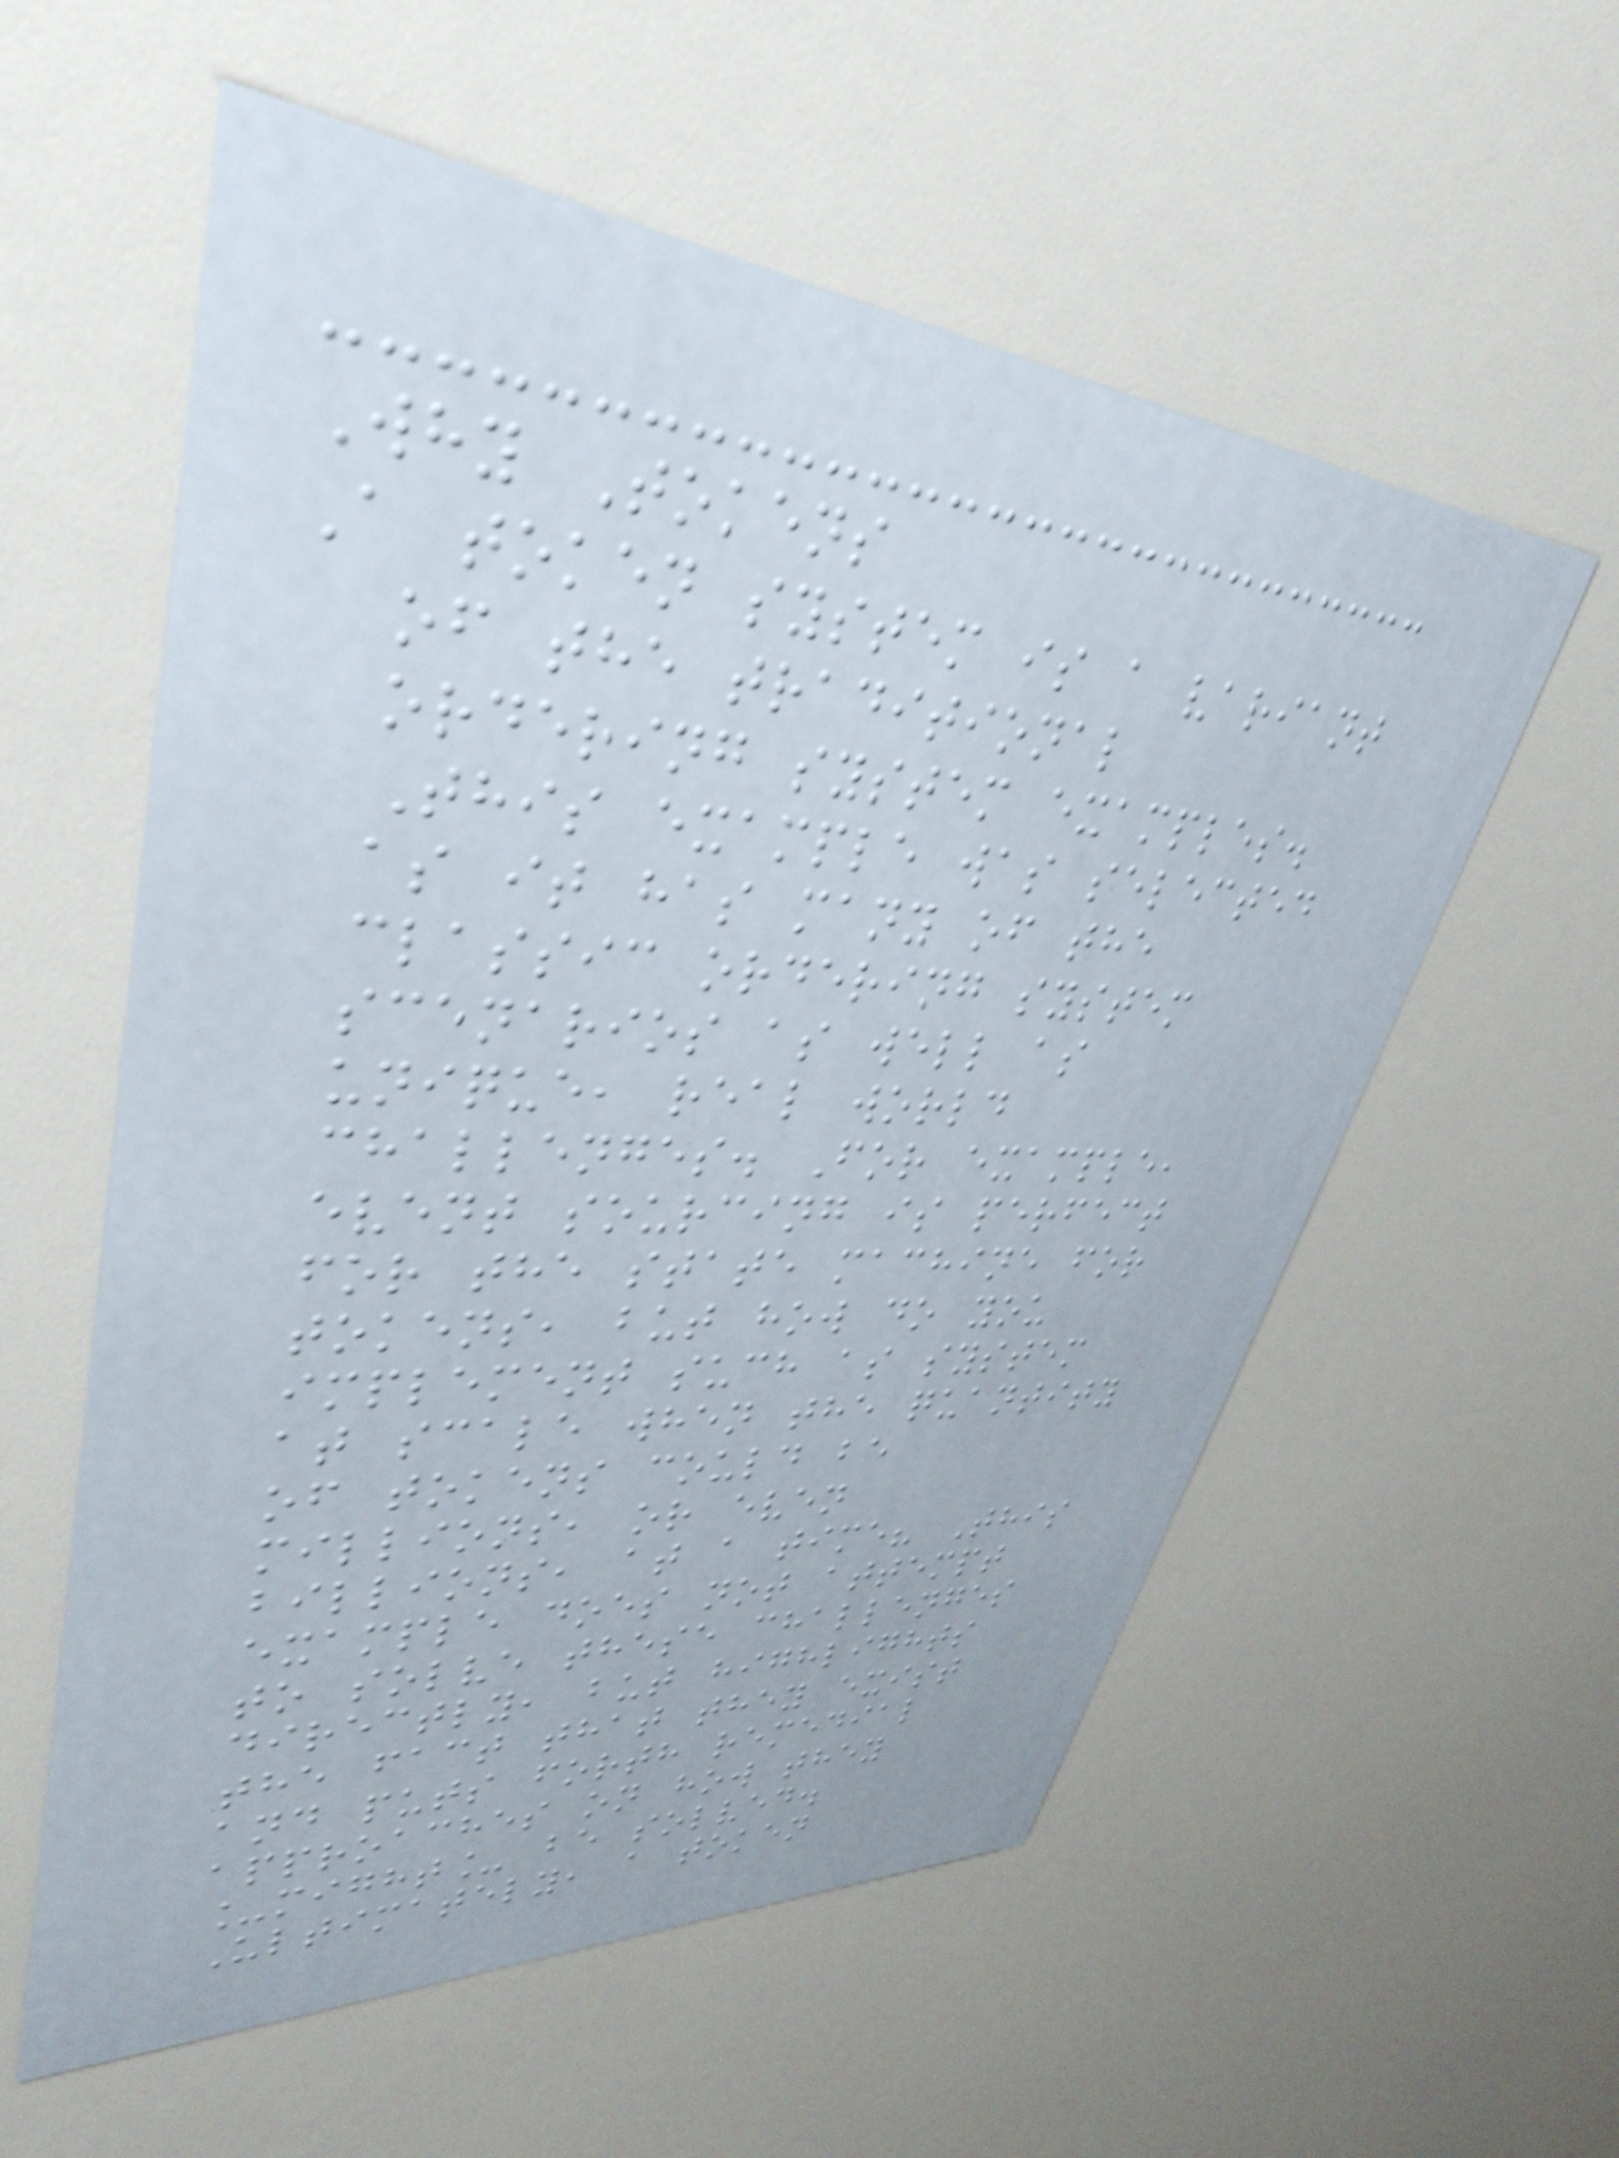Why Tokens
A token system is a variant
of the traditional
ordering system examples.
This example was selected
as it has many of the
classic ordering system
scenarios as well as
unique, real world
challenges. For example,
event sourcing is perfect
for the state machine for
tokens, but how do you
implement such as system
at scale when the quantity
of tokens could be
millions, or even
billions, at a time? This
example does not attempt
to solve these challenges
directly, but highlights
the fact that they exist
and puts forth remedial
approaches on how they
_might_ be solved.
Ultimately, a token
